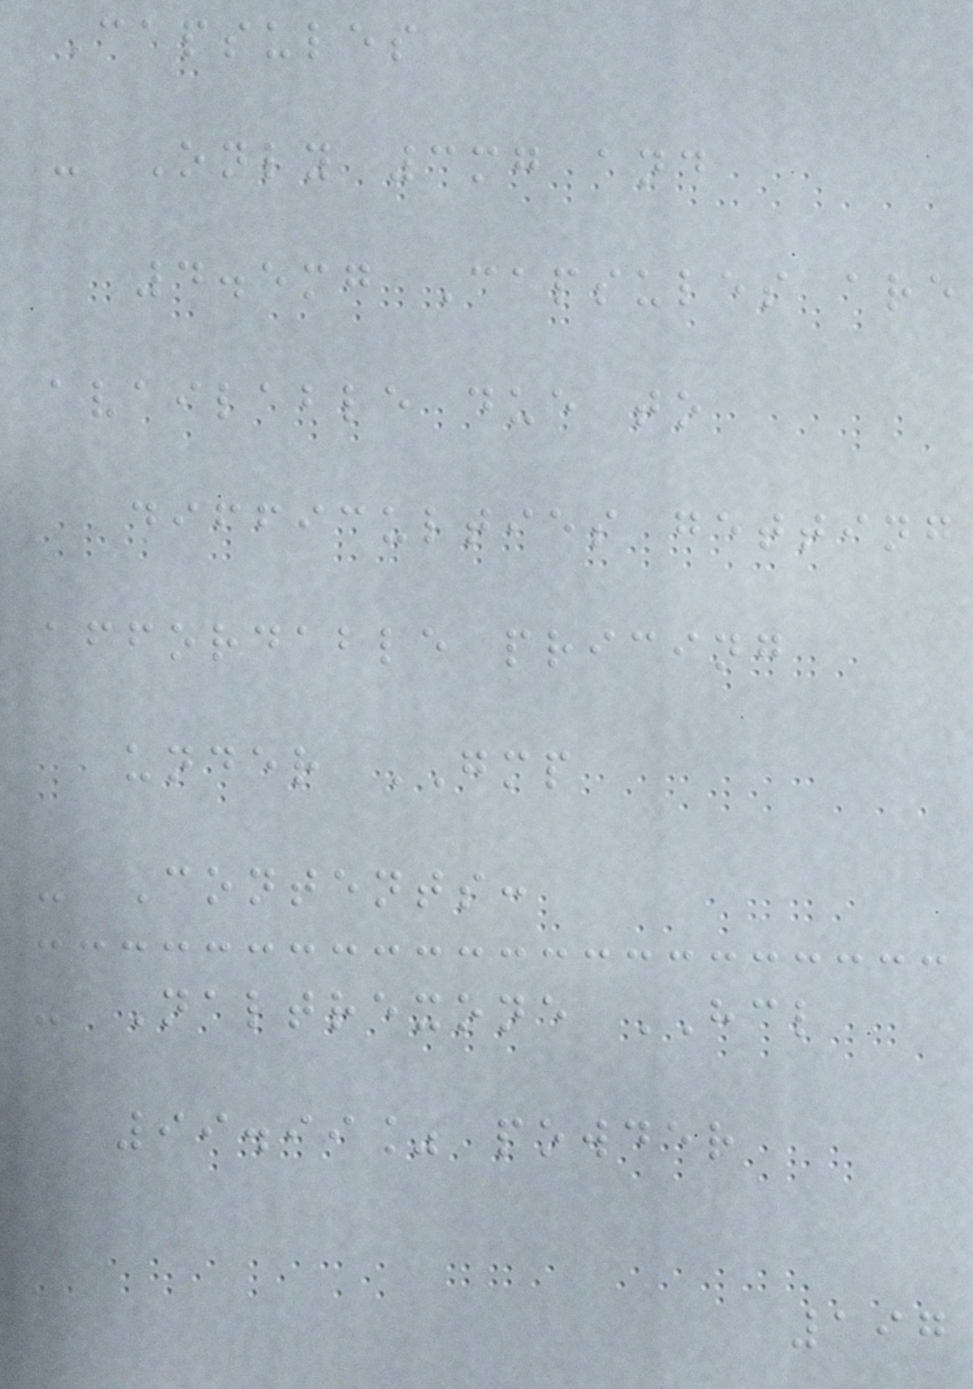Capsules
- Only 3mg and
4.5mg Capsules are
available due to
difficulties getting
affordable pricing
under GMP
- Contents:
- Naltrexone HCL
99.99% powder
197
